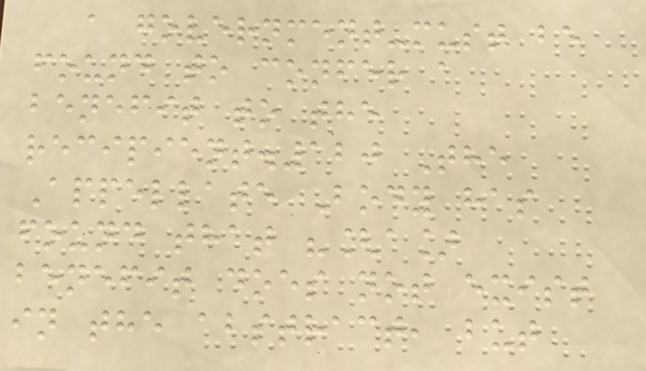a government-must be
found to confer a
benefit to the
recipient.120 The
Appellate Body has
found that "[a]
benefit does not exist
in the abstract, but
